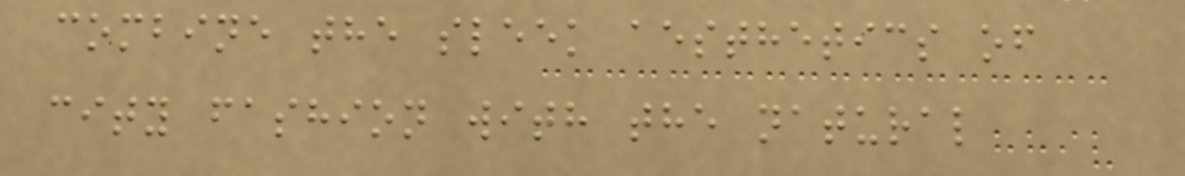combine the sleek aesthetics of
city fashion with the natural
